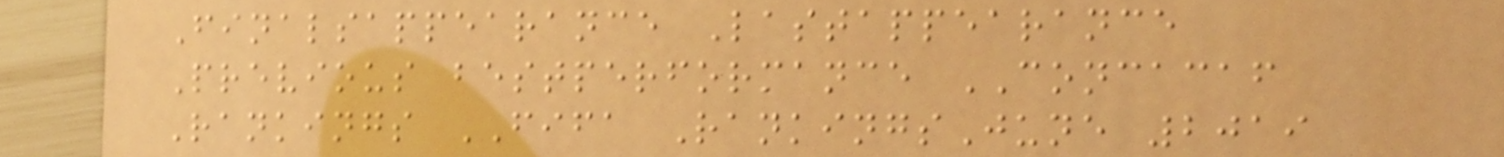Finalsappearance Lastappearance
Previous bestperformance CONCACAF
Rankings FIFA RankingsJune 2019
